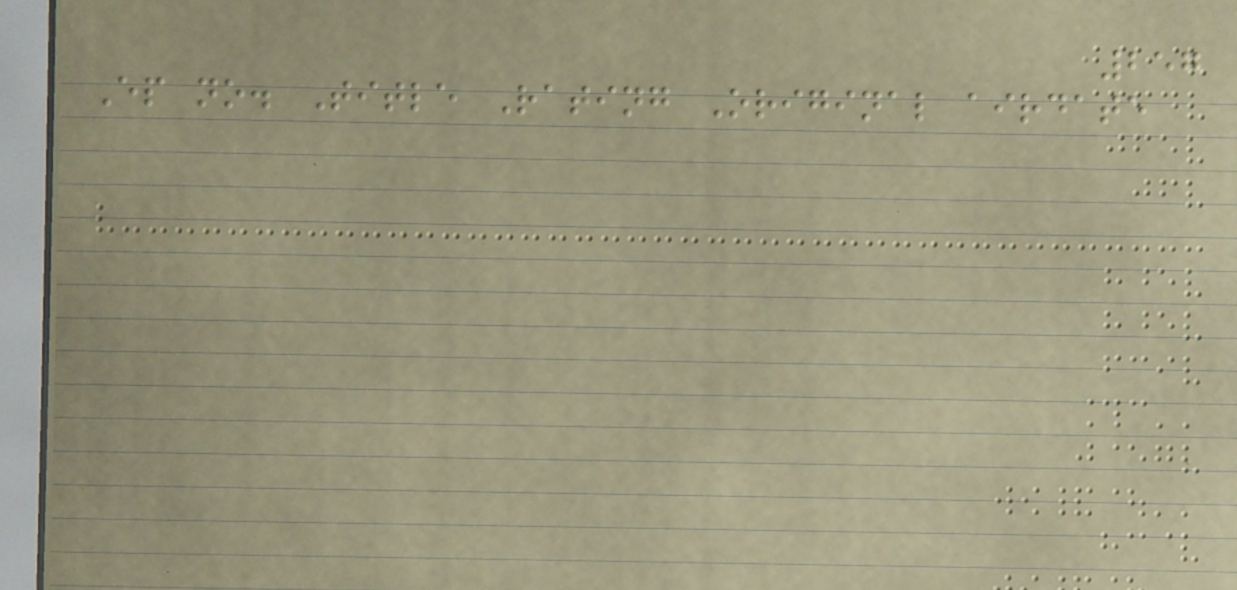257
Ep no. Title Rating Original airdate
